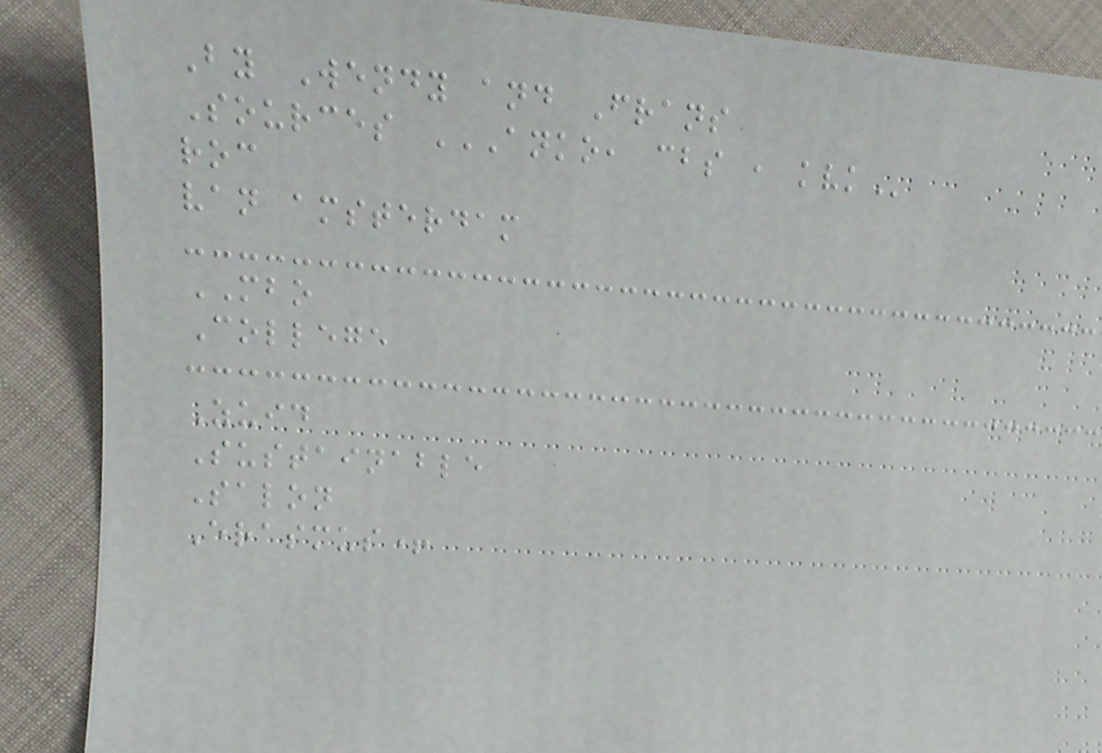By Wendy and Frans
Sources ANKO, CBS , KVK
roc
van amsterdam
MBO
College
Zuid
Sustainable
Salon
Erasmus+
